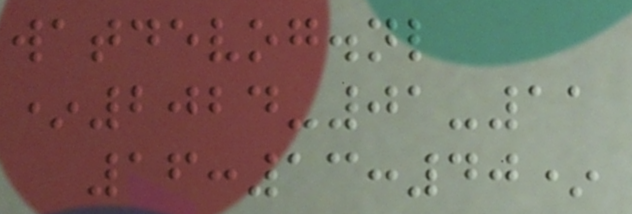watdevog.nl
*2024-01-11
16:13:40*
